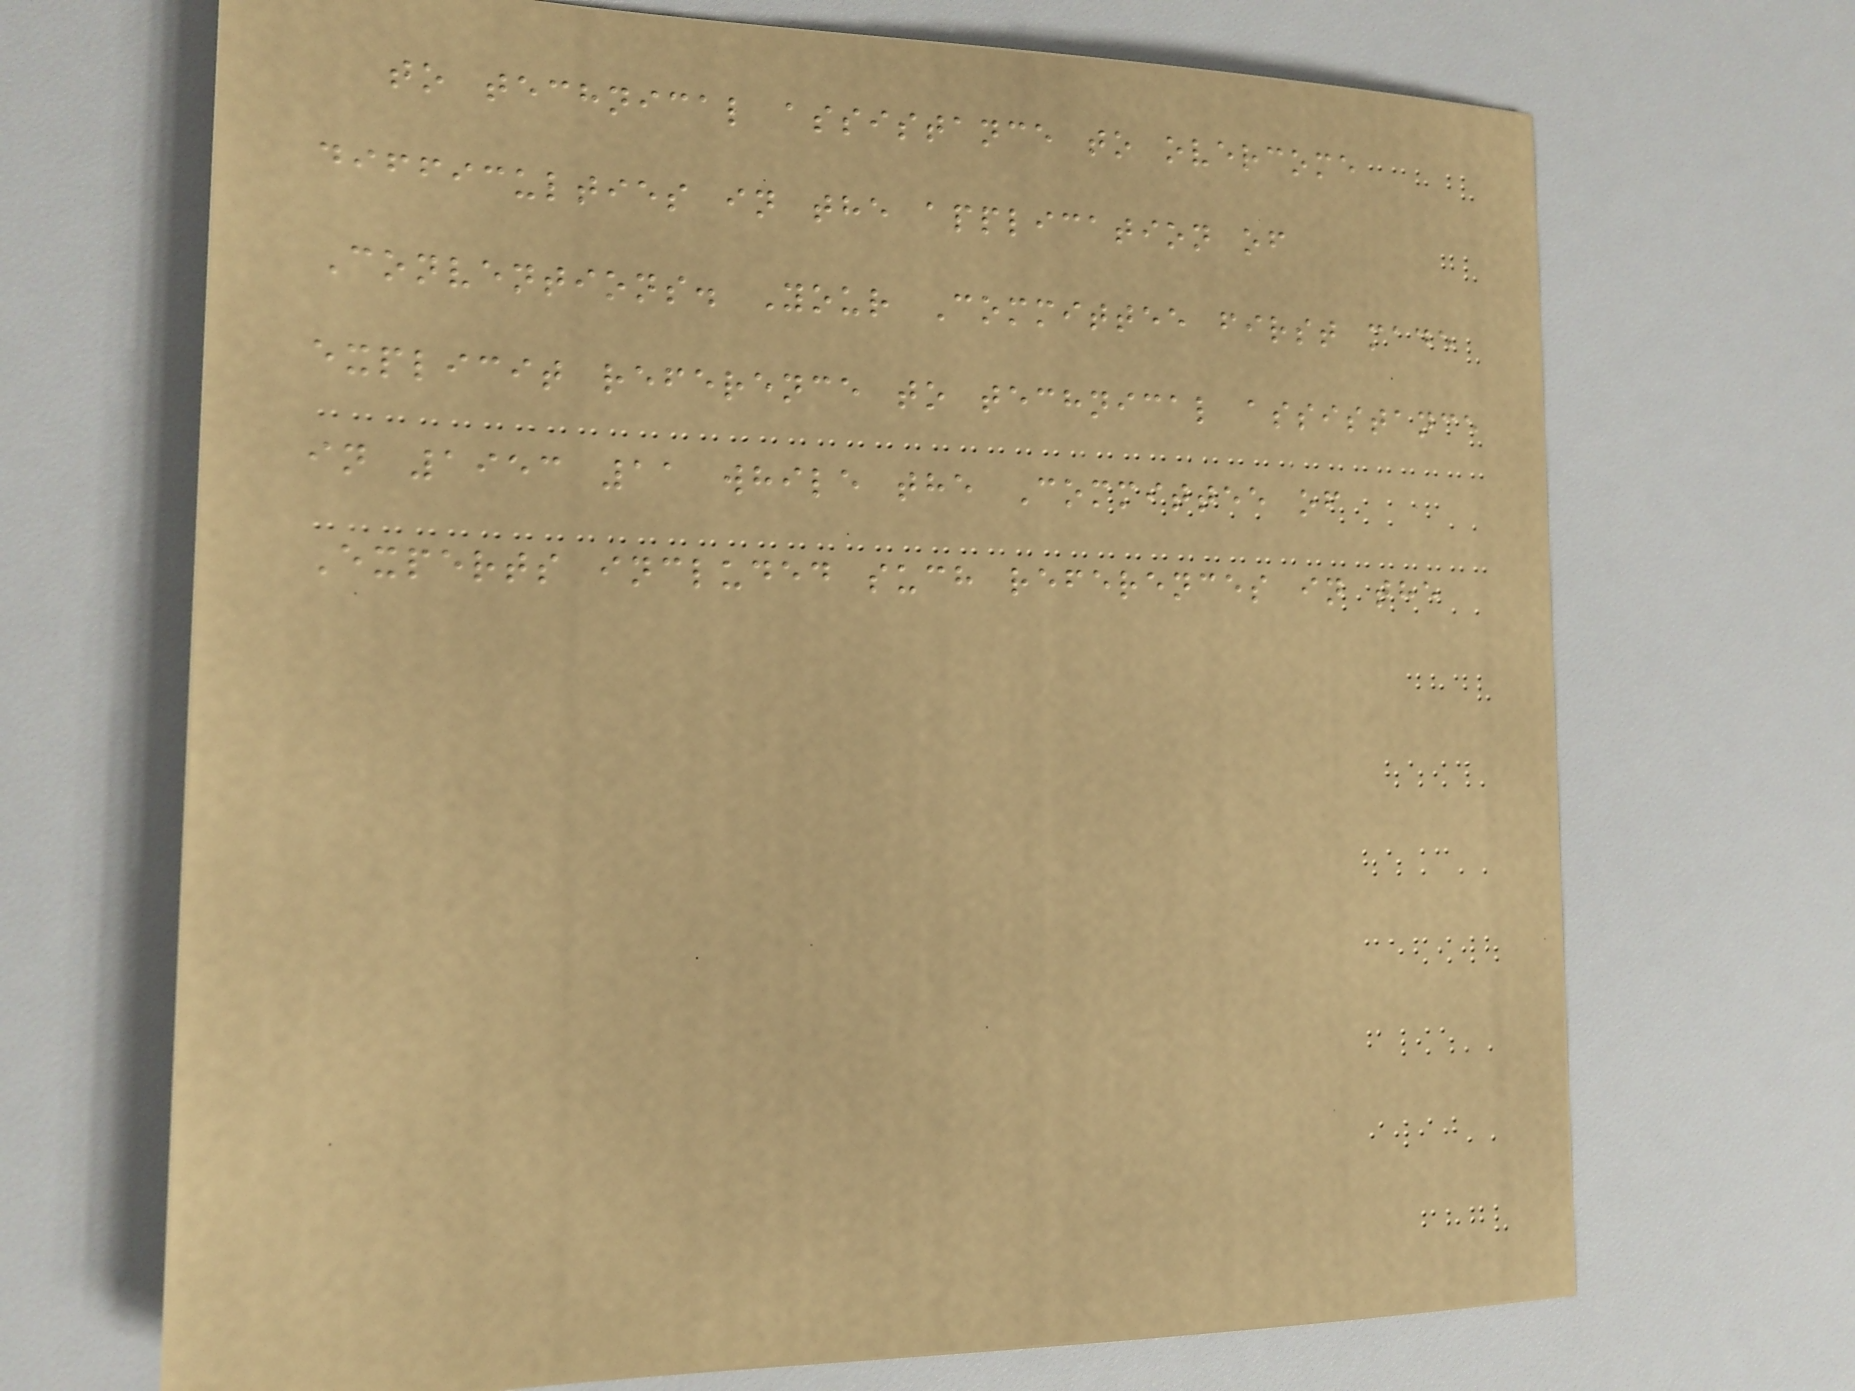to technical assistance to overcome
difficulties in the application of
Conventions. Your Committee first made
explicit reference to technical assistance
in 1953 11 while the Committee of
Experts included such references in the
